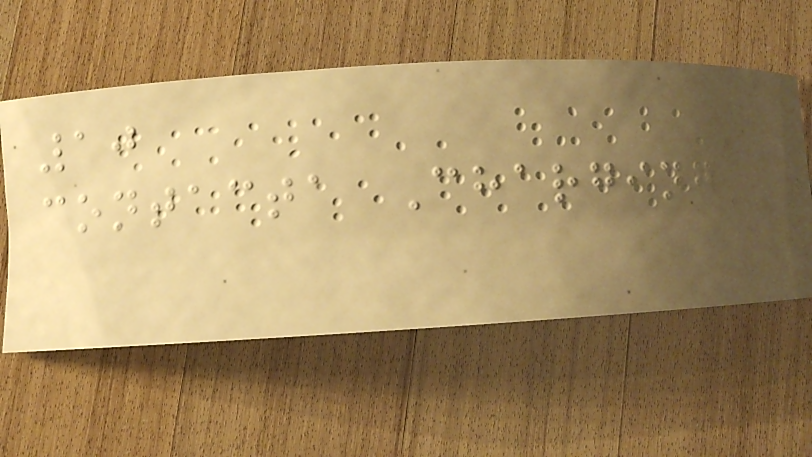10
contacta Charging
